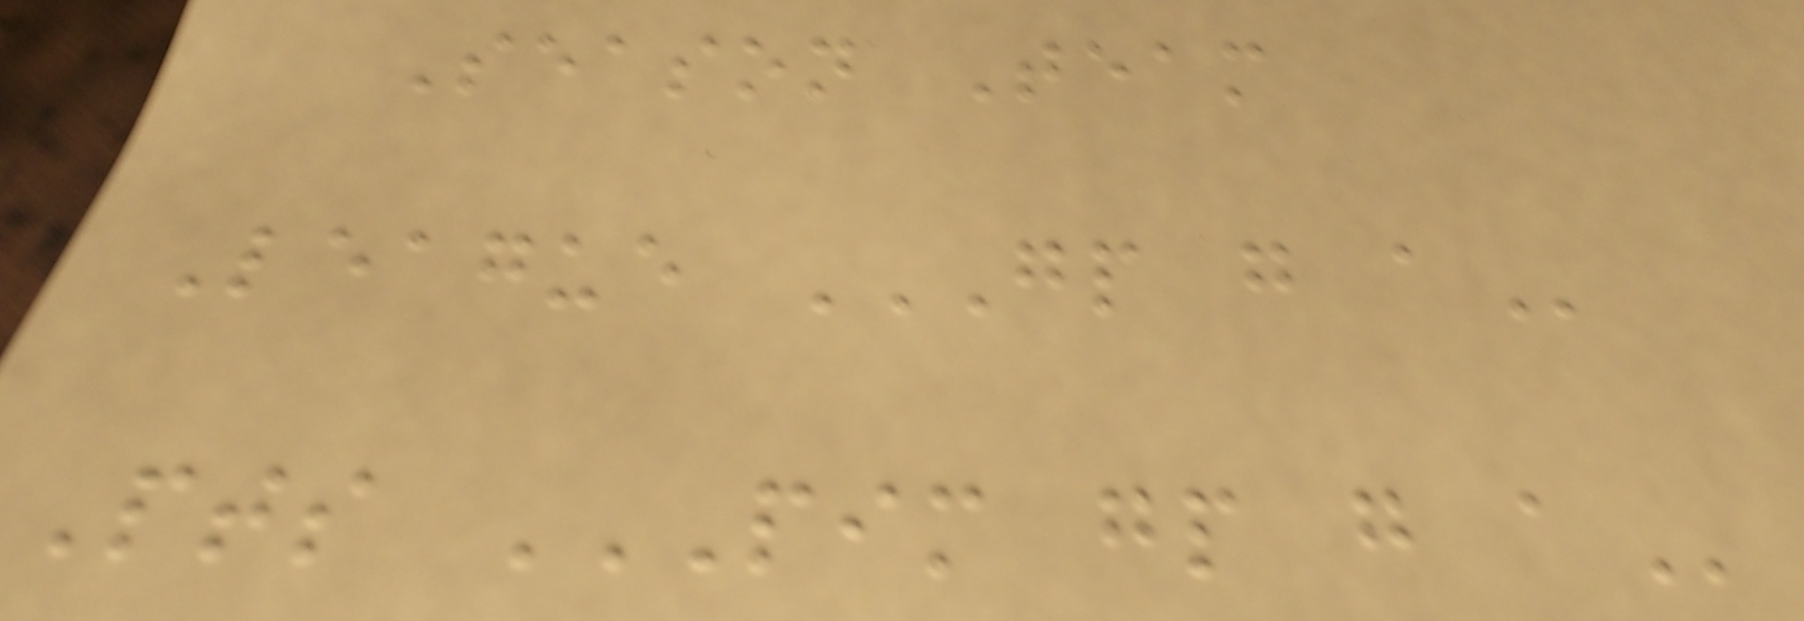Season Team
League GP G A
Pts PIM GP G A
